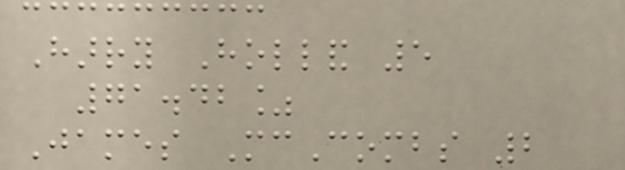Harry Holland 5
71.42%
James McCombs 2
